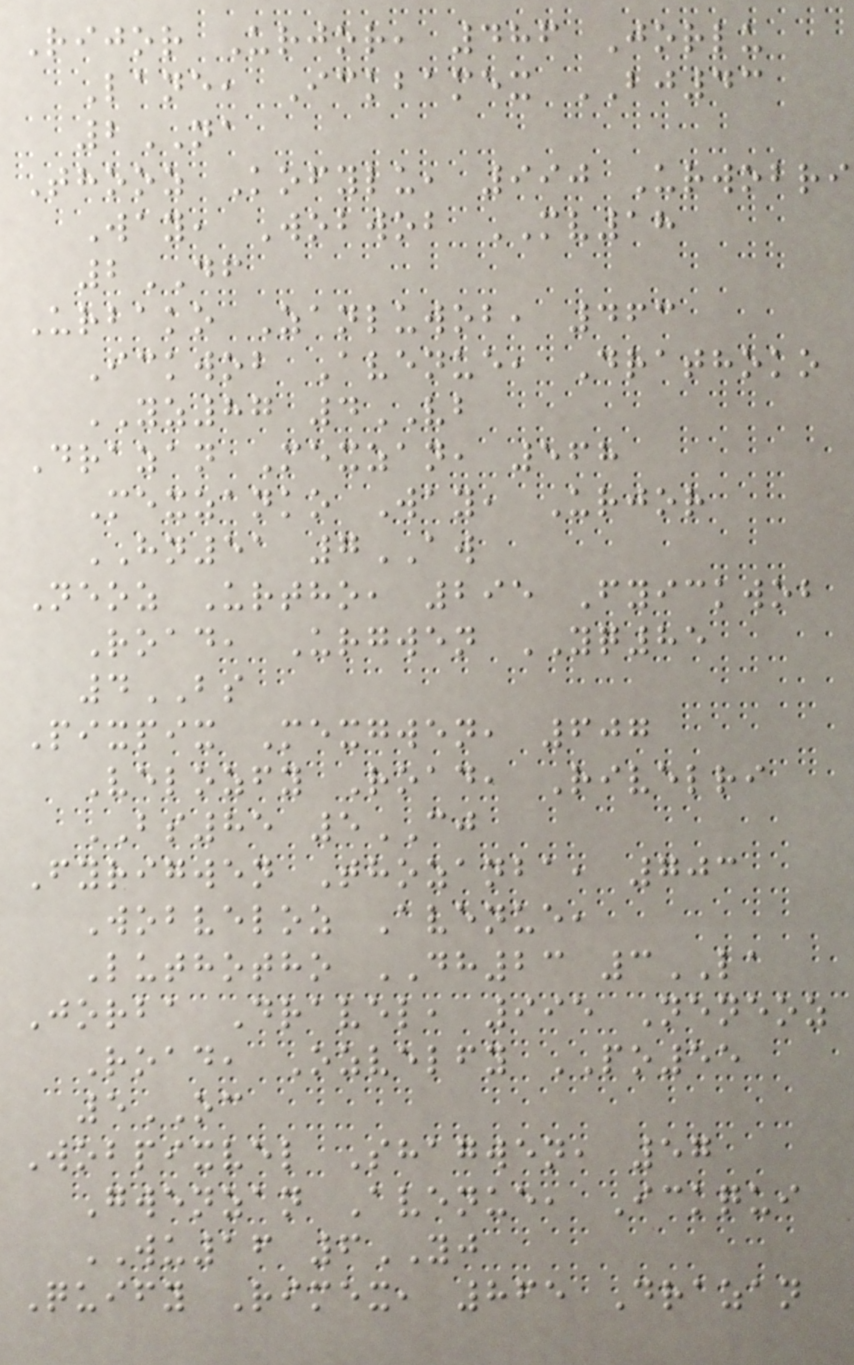Rijor Urjor, 486 Jorlu
Lane, Ickbamex BJ43
2NA
Thooz Kofylu, 990 Urwobri
Way, Wobwob MV18
2DF
Urbako Zanluwob, 463
Ickwob Avenue, Drathoko
YZ87 4VB
Drazan Mexzan, 568
Mexzanko Way, Urjor
HN51 7AW
Neoz Urtho, 295 Fyickwob
Road, Urgwen YQ85
4BS
Pixpix Mexgwen, 607
Velozfy Road, Rivelri
BS85 5CJ
Fyrigwen Thozanba, 703
Wobveloz Avenue,
Luthotho DH23 3LA
Jorba Dravel, 995 Neneoz
Road, Ozvelfy PO55
5OC
Wobpixvel Shagwen, 57
Gwenzan Avenue, Ickqui
WU16 6YJ
Quify Rimex, 865 Drazan
